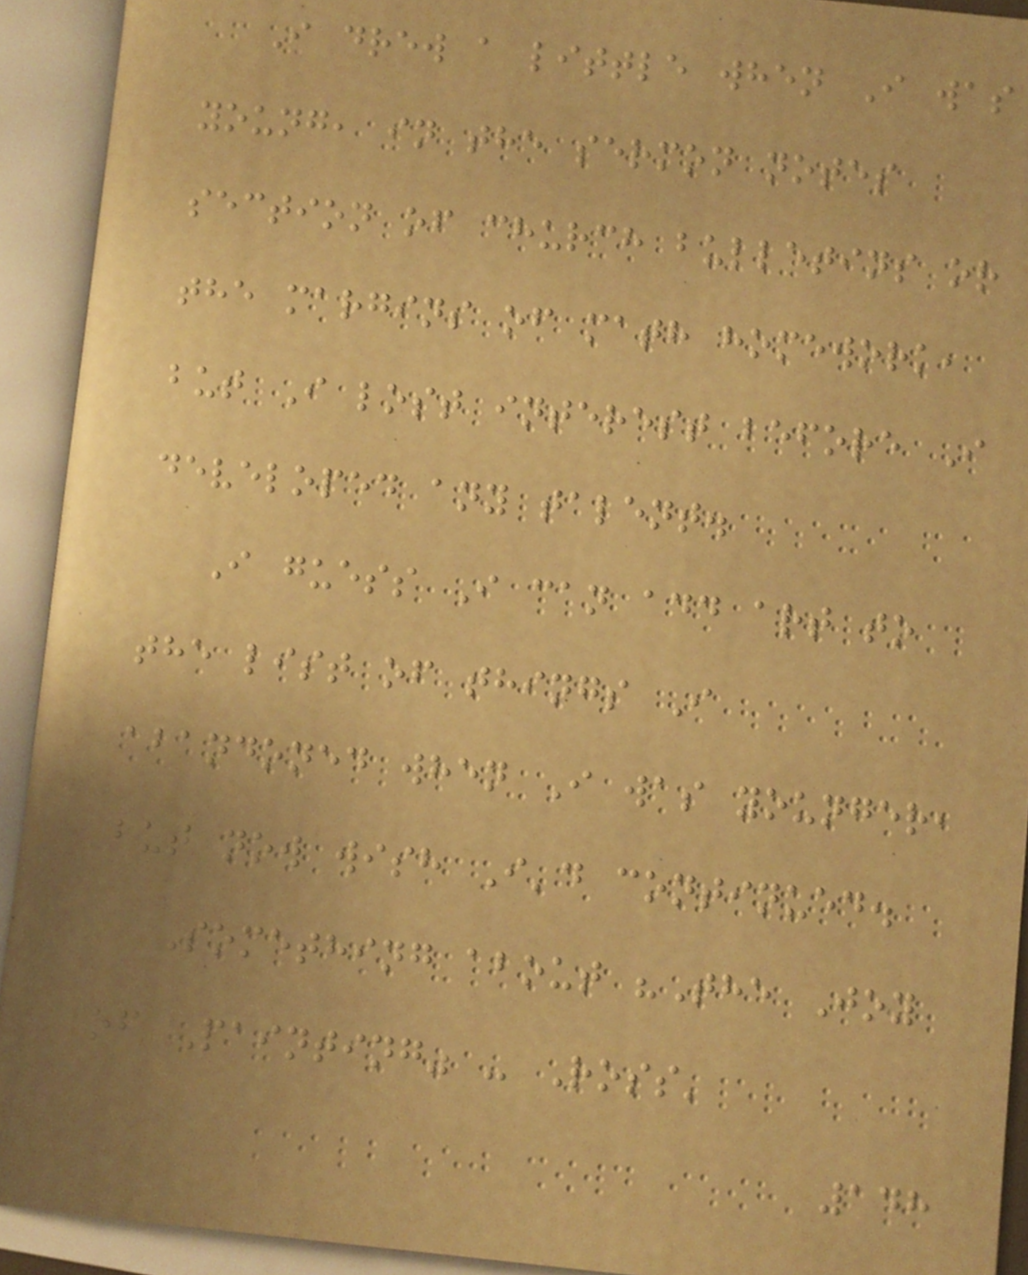I drew a little when I was
young, in the sermon notes
section of church bulletins or
the margins of math homework,
but I lost interest before I
developed any talent.
I guess I can add art to
the list of things I
abandoned when I was younger,
but now wish I'd continued.
Something about "The Joy
of Painting" - Ross'
148
